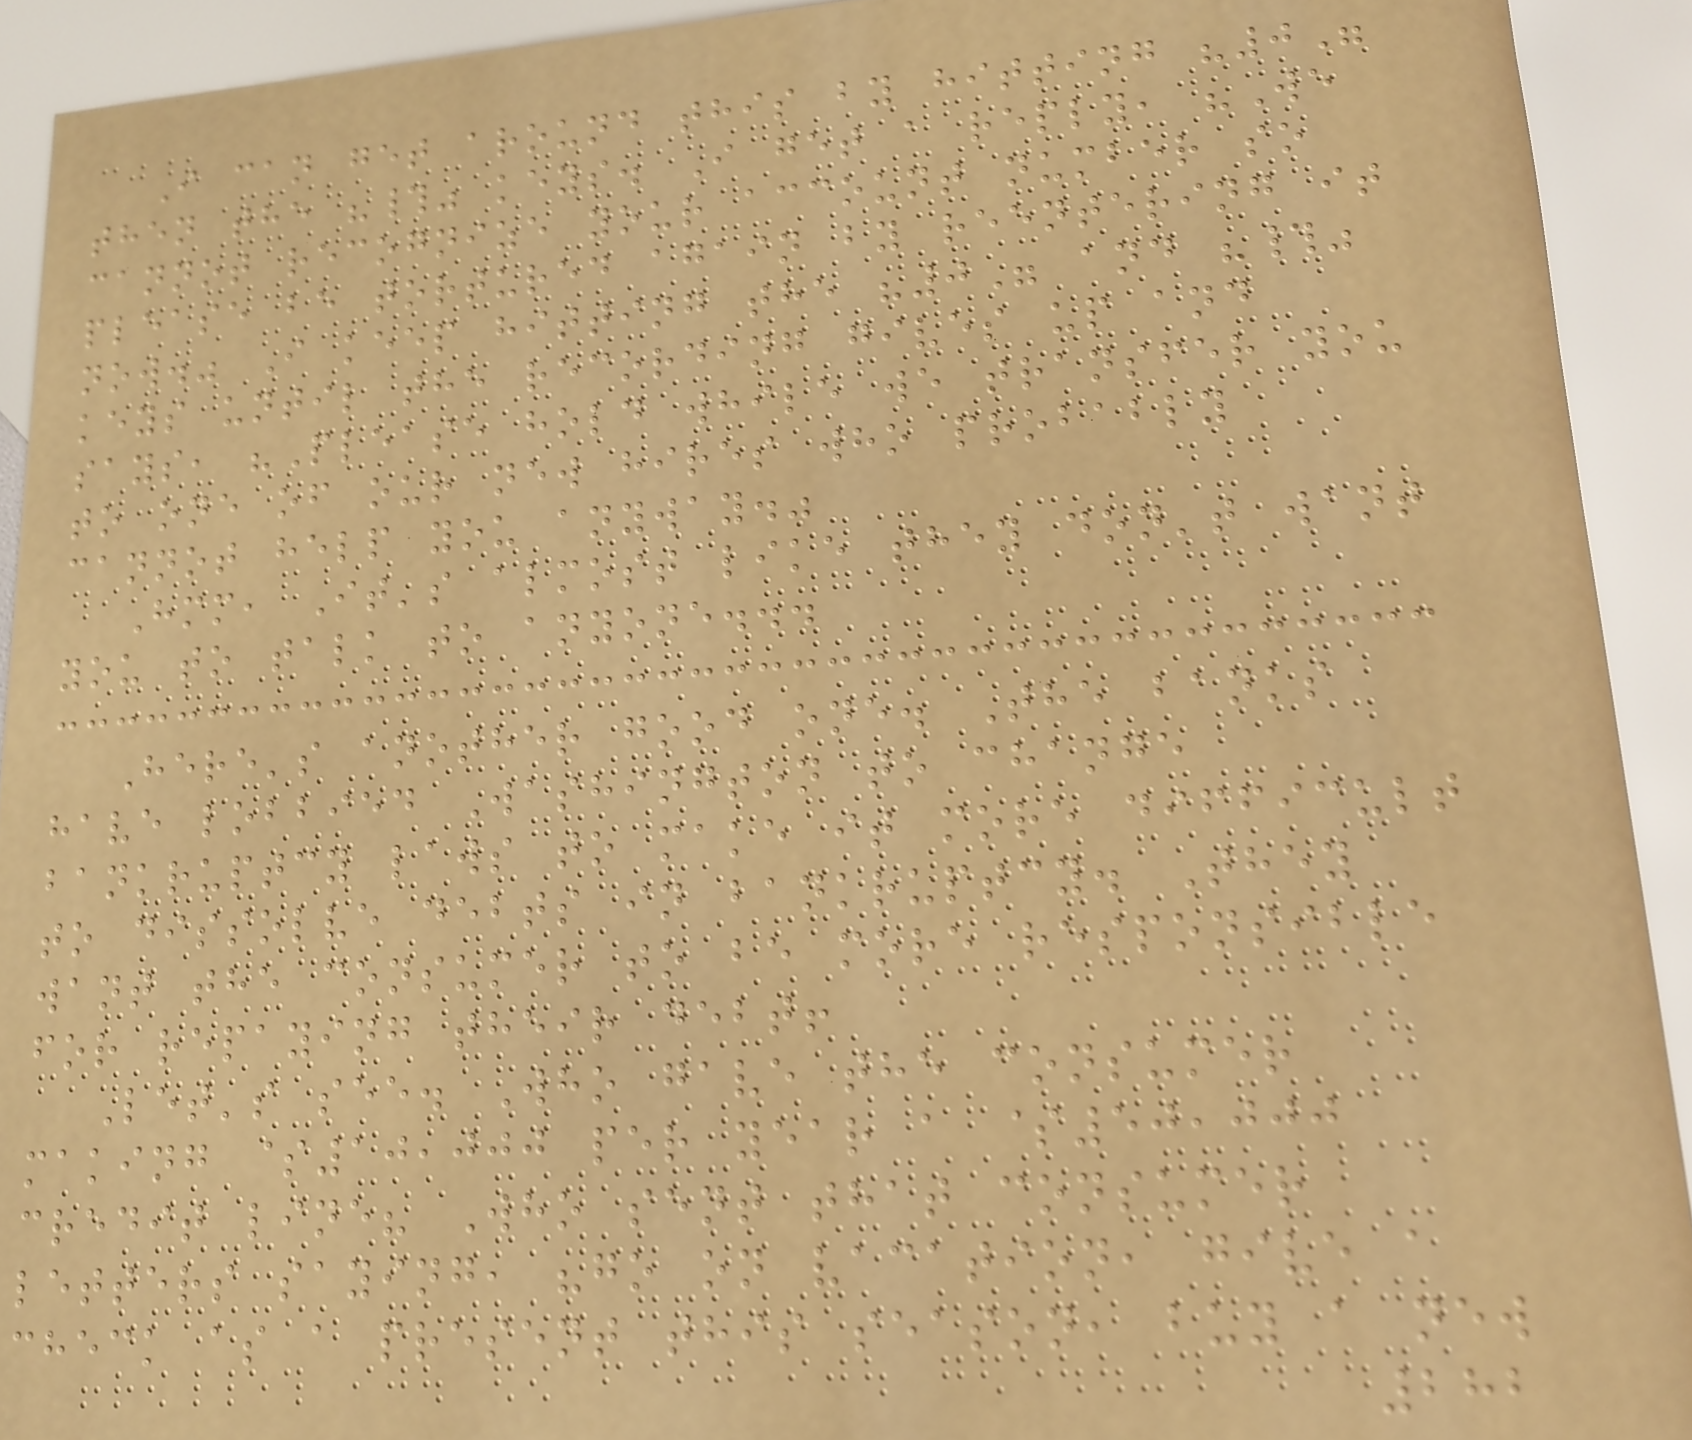I can get around this by hitting "0"
then the "#" keys. I get a reply, "We
cannot recognize your account number so
please be tortured again by reentering it
now." I keep hitting the "0" and "#"
keys until the recording gives up and
says, "Please hold while we transfer you
to one of our new hires who probably
cannot help you anyway."
Hmm, It's almost like they don't want
you to talk to anyone...
Here's another good one. The banks
have lobbied Washington to change
bankruptcy laws to make it more difficult
to dissolve debts in bankruptcy. They
want the consumer to be more responsible
for repaying their debt!
Let's see. Who gave the consumer
making $10,000 per year a $50,000
credit line? Who sent that consumer
letters saying, "go on vacation, give a
check as a present this season, buy a new
282
